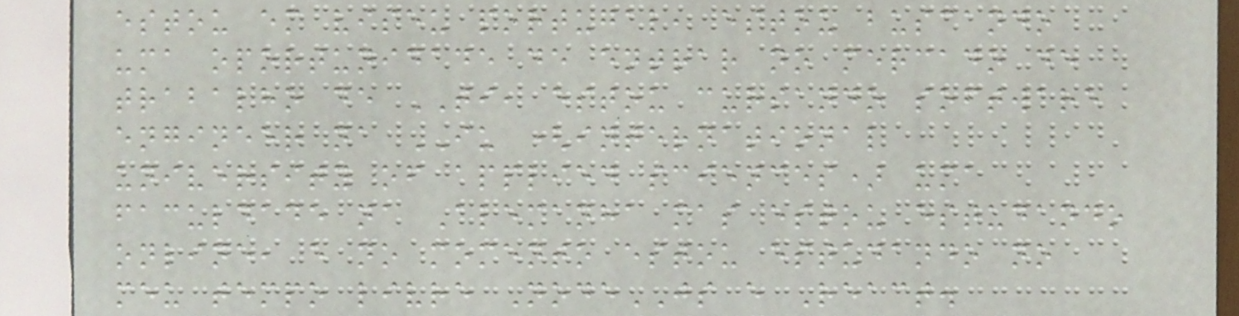estou em viseu portugal, estou buscando
uma oportunidade de entrar no mercado de
trabalho de TI, estou cursando software
engineer na IU (international
university of applied sciences) uma
faculdade na Alemanha mas estou estudando
online, e no momento estou estudando no
meu tempo livre NodeJS e React.
